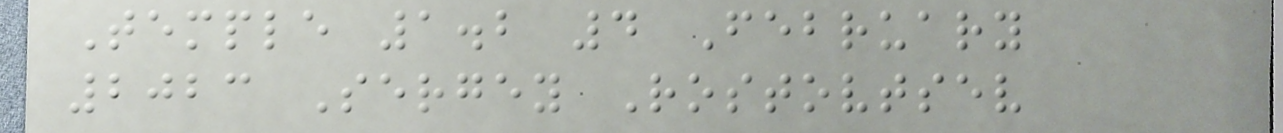Temple 1.2 4 February
2023 Sergey Rostovtsev
